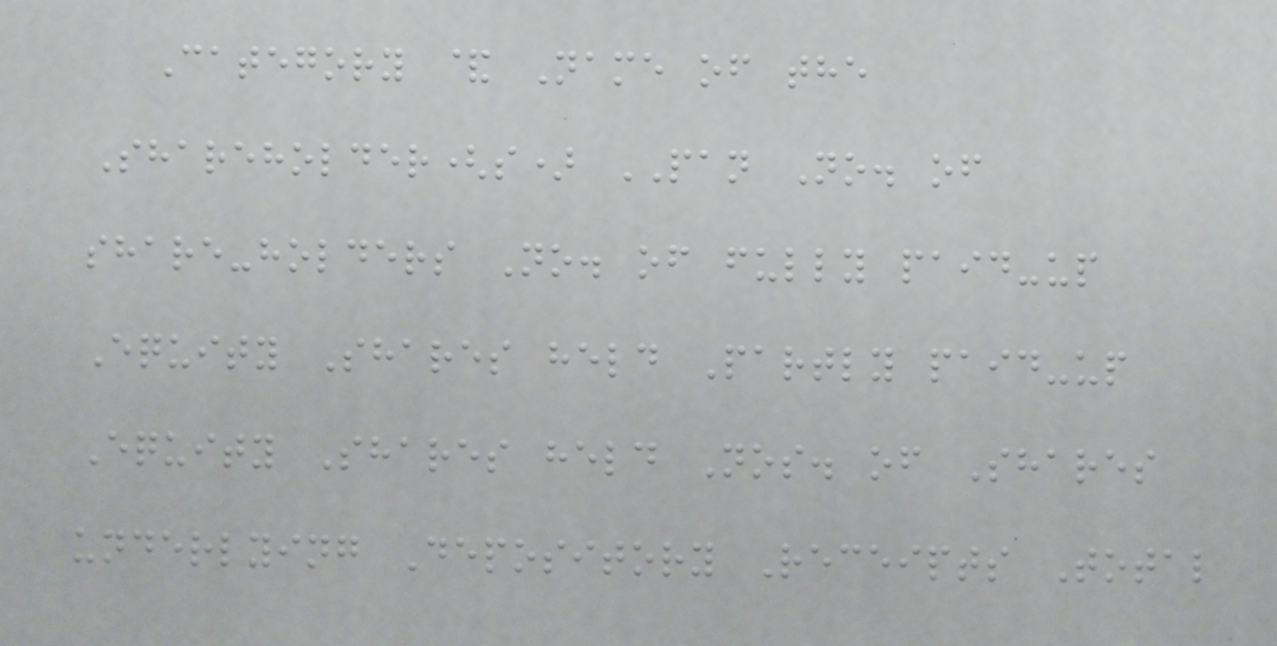Category & Name of the
Shareholder(s) PAN No. of
share-holders No. of fully paid-up
Equity Shares held Partly paid-up
Equity Shares held Nos. of Shares
underlying Depository Receipts Total
